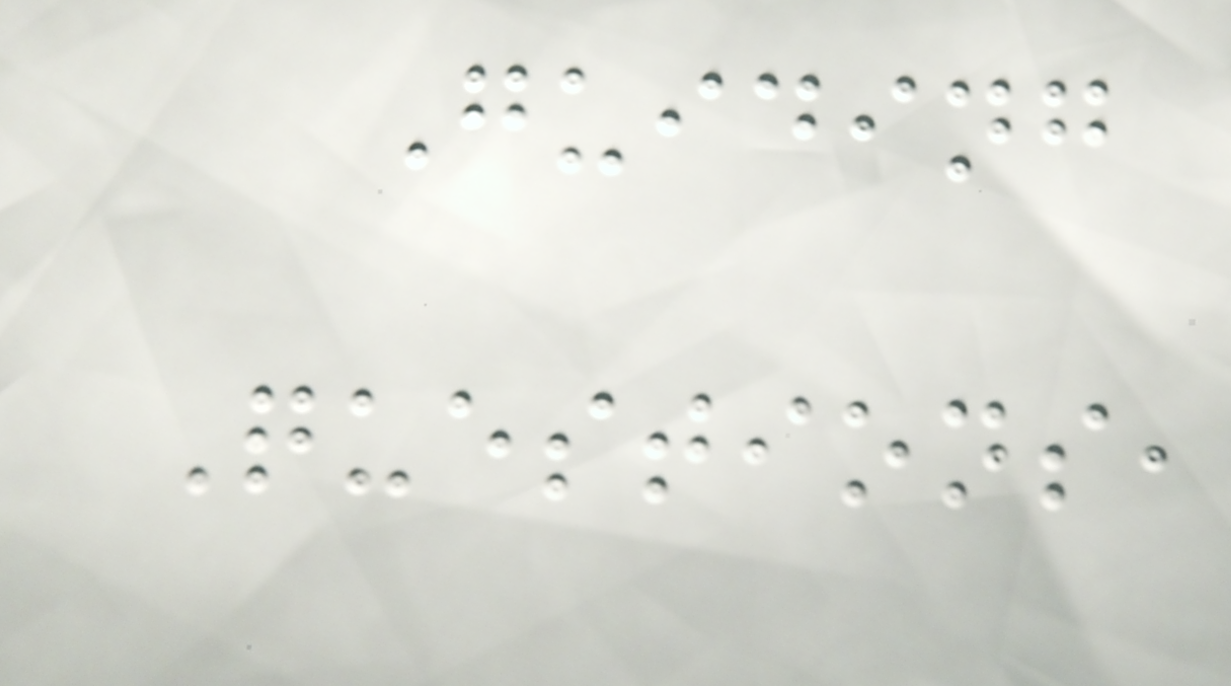Guiding
Questions,
